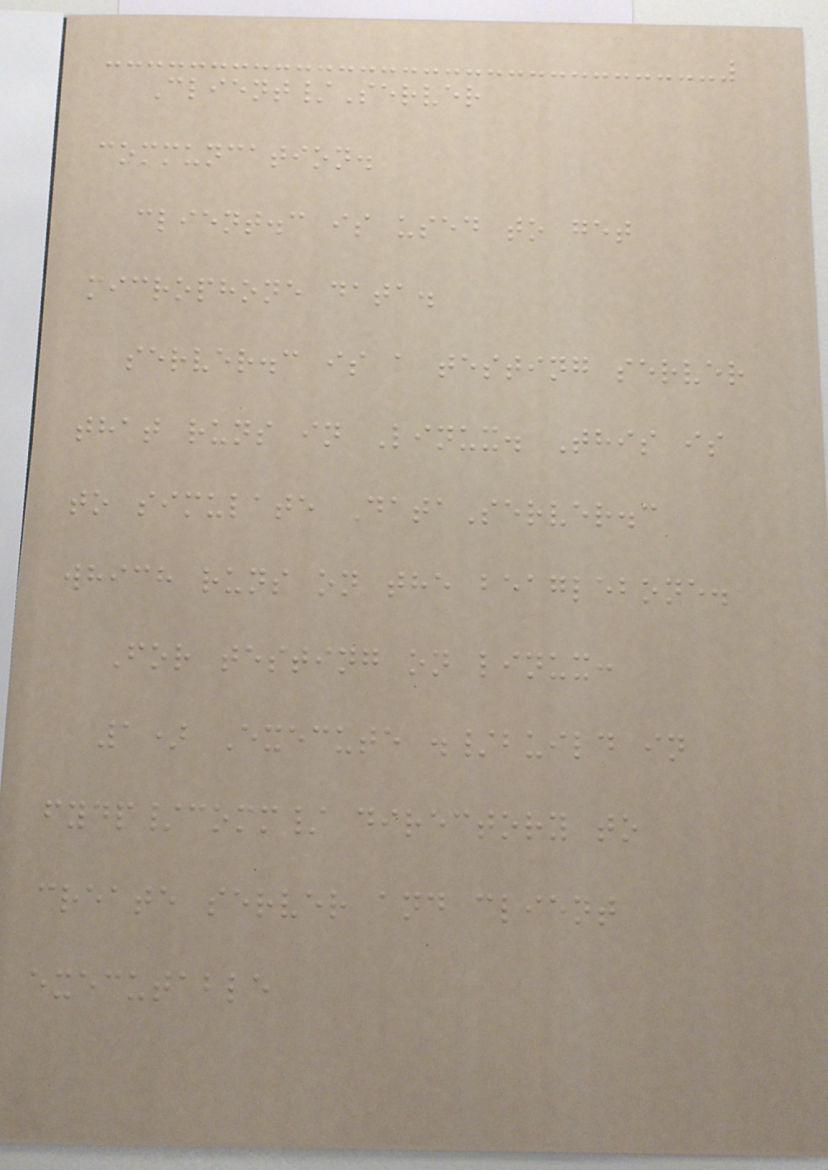Client/Server
communcation.
client.c is used to get
microphone data.
server.c is a testing server
that runs in Linux. This is
to simulate DataServer.c
which runs on the beaglebone.
For testing on linux:
1) Execute ./build in
fydp/comm/ directory to
create server and client
executable
